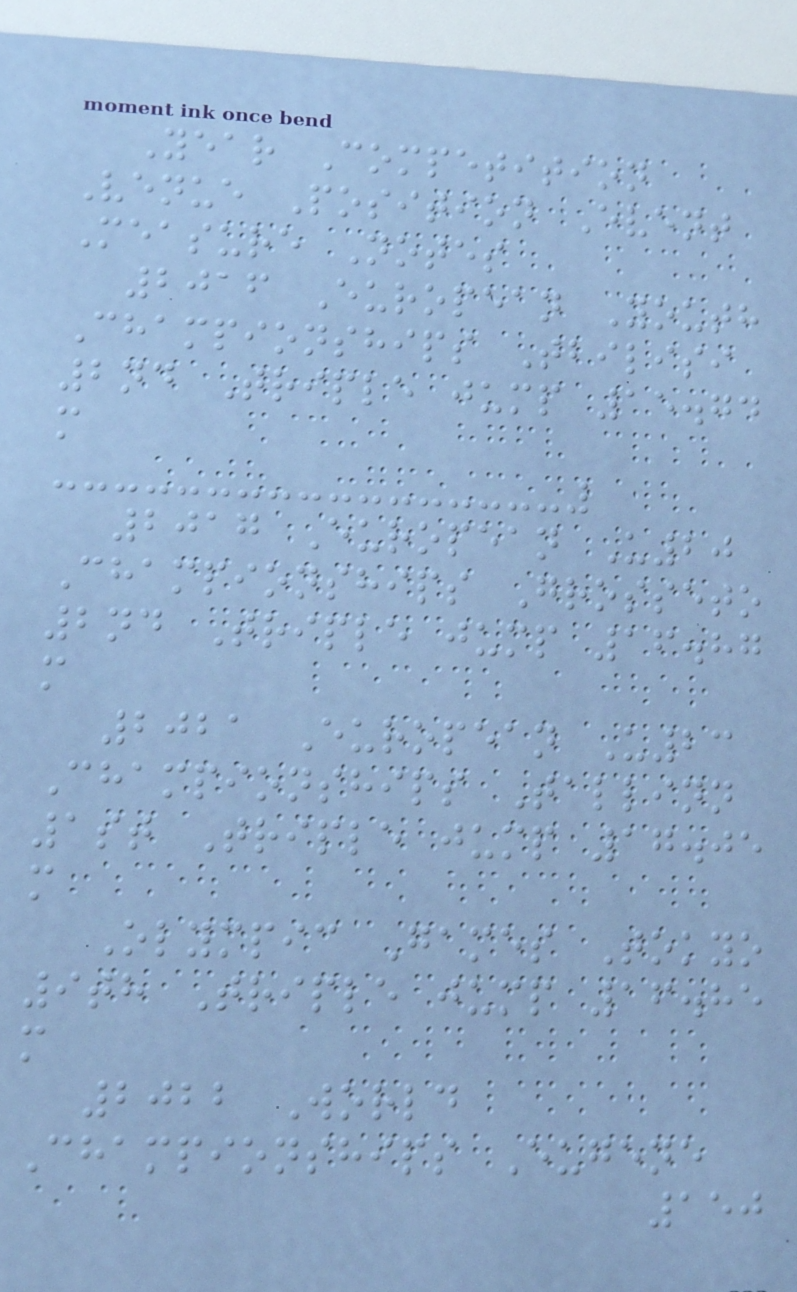Year Competition
Venue Position Event
Measure Notes
2016 European Youth
Championships Tbilisi
2nd Triple jump 15.74
m
2017 European U20
Championships Grosseto
2nd Triple jump 16.87
m
2021 European U23
Championships Tallinn
1st Triple jump 17.05
m
Olympic Games Tokyo
9th Triple jump 16.85
m
2022 World
Championships Eugene
150
